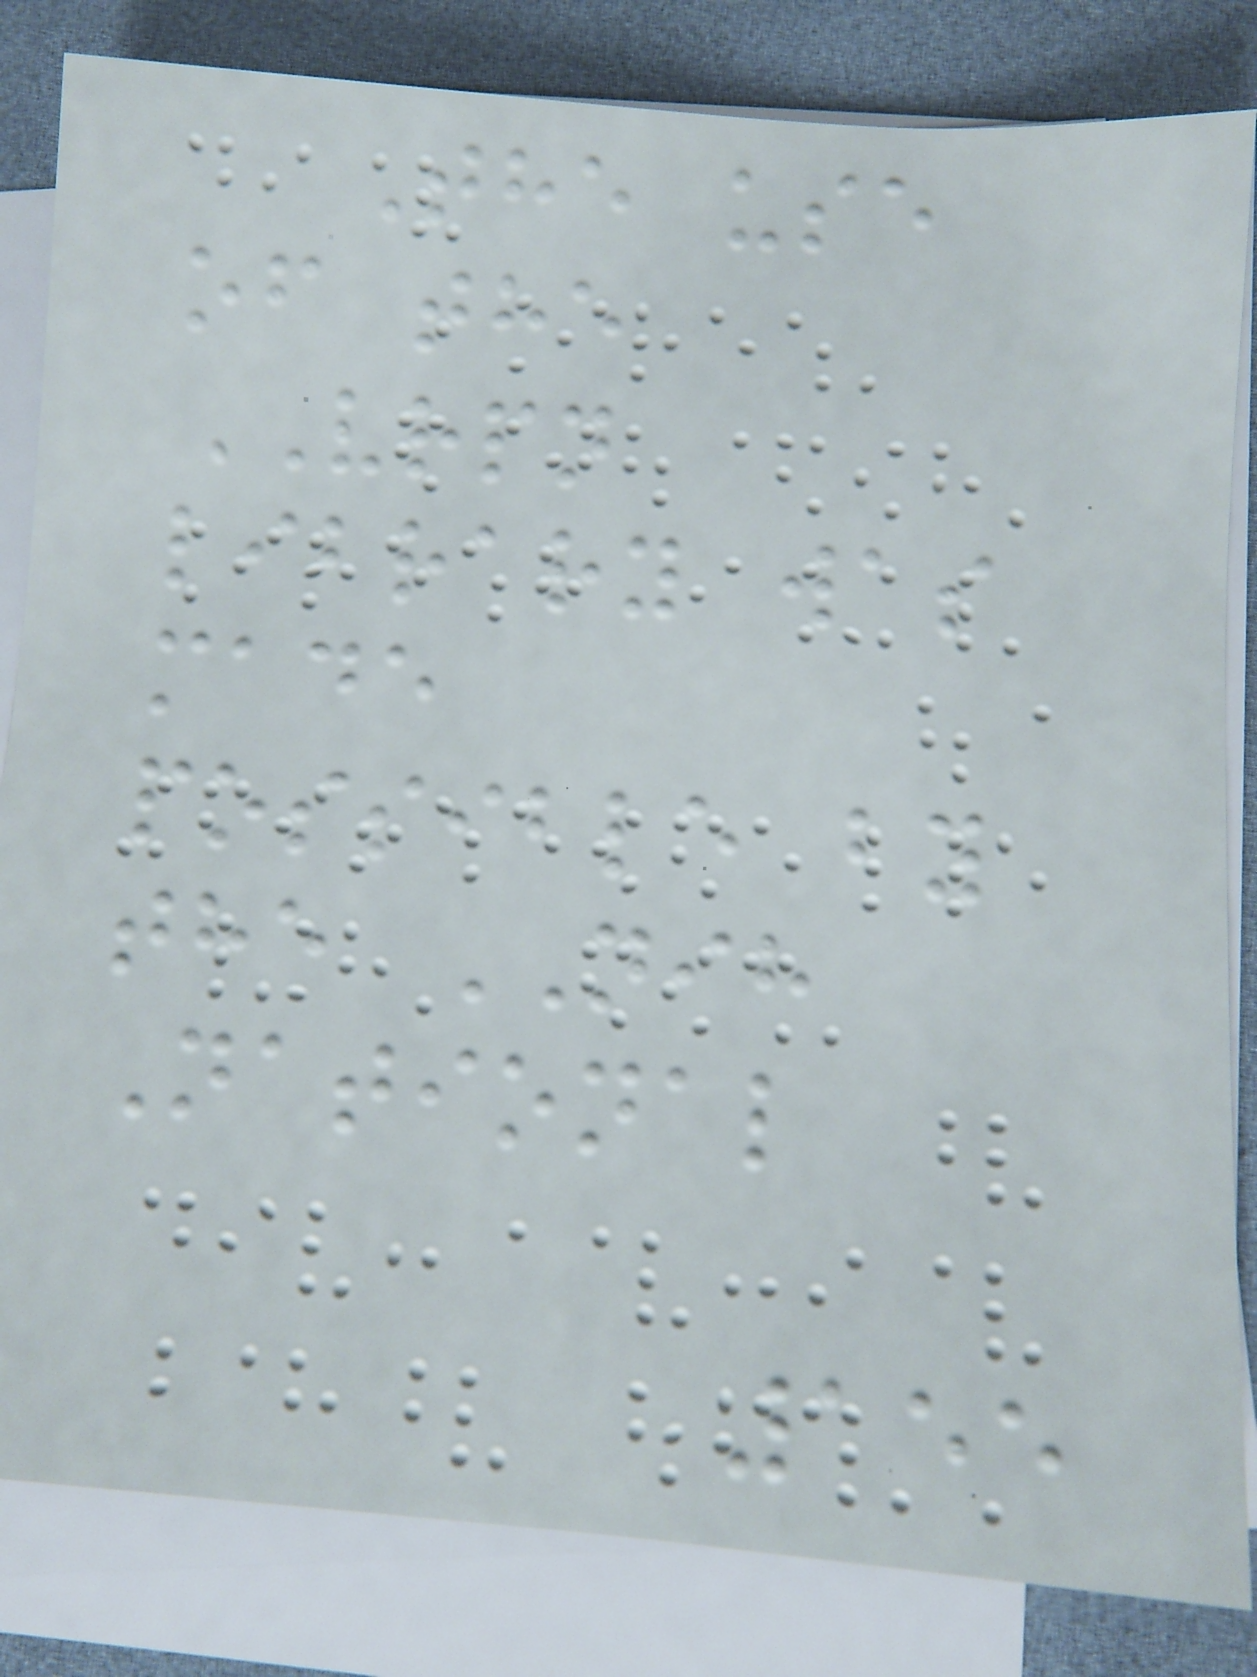The use
of the
VRPN
library was
made
possible by
the NIH
National
155
